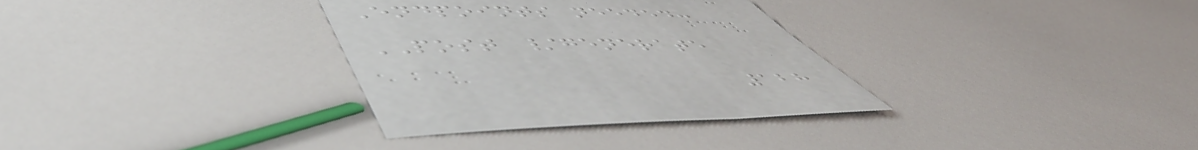Endpoints needed:
POST /generate
128
